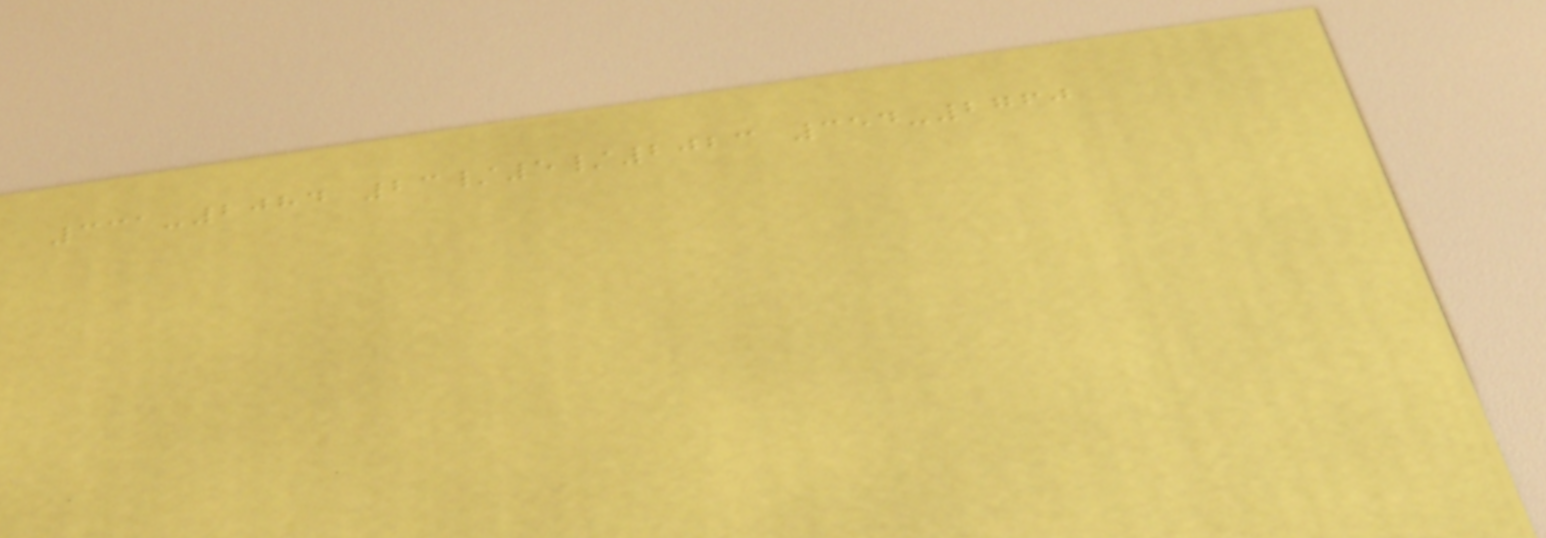331-2084 23/5/2023 354-2760
